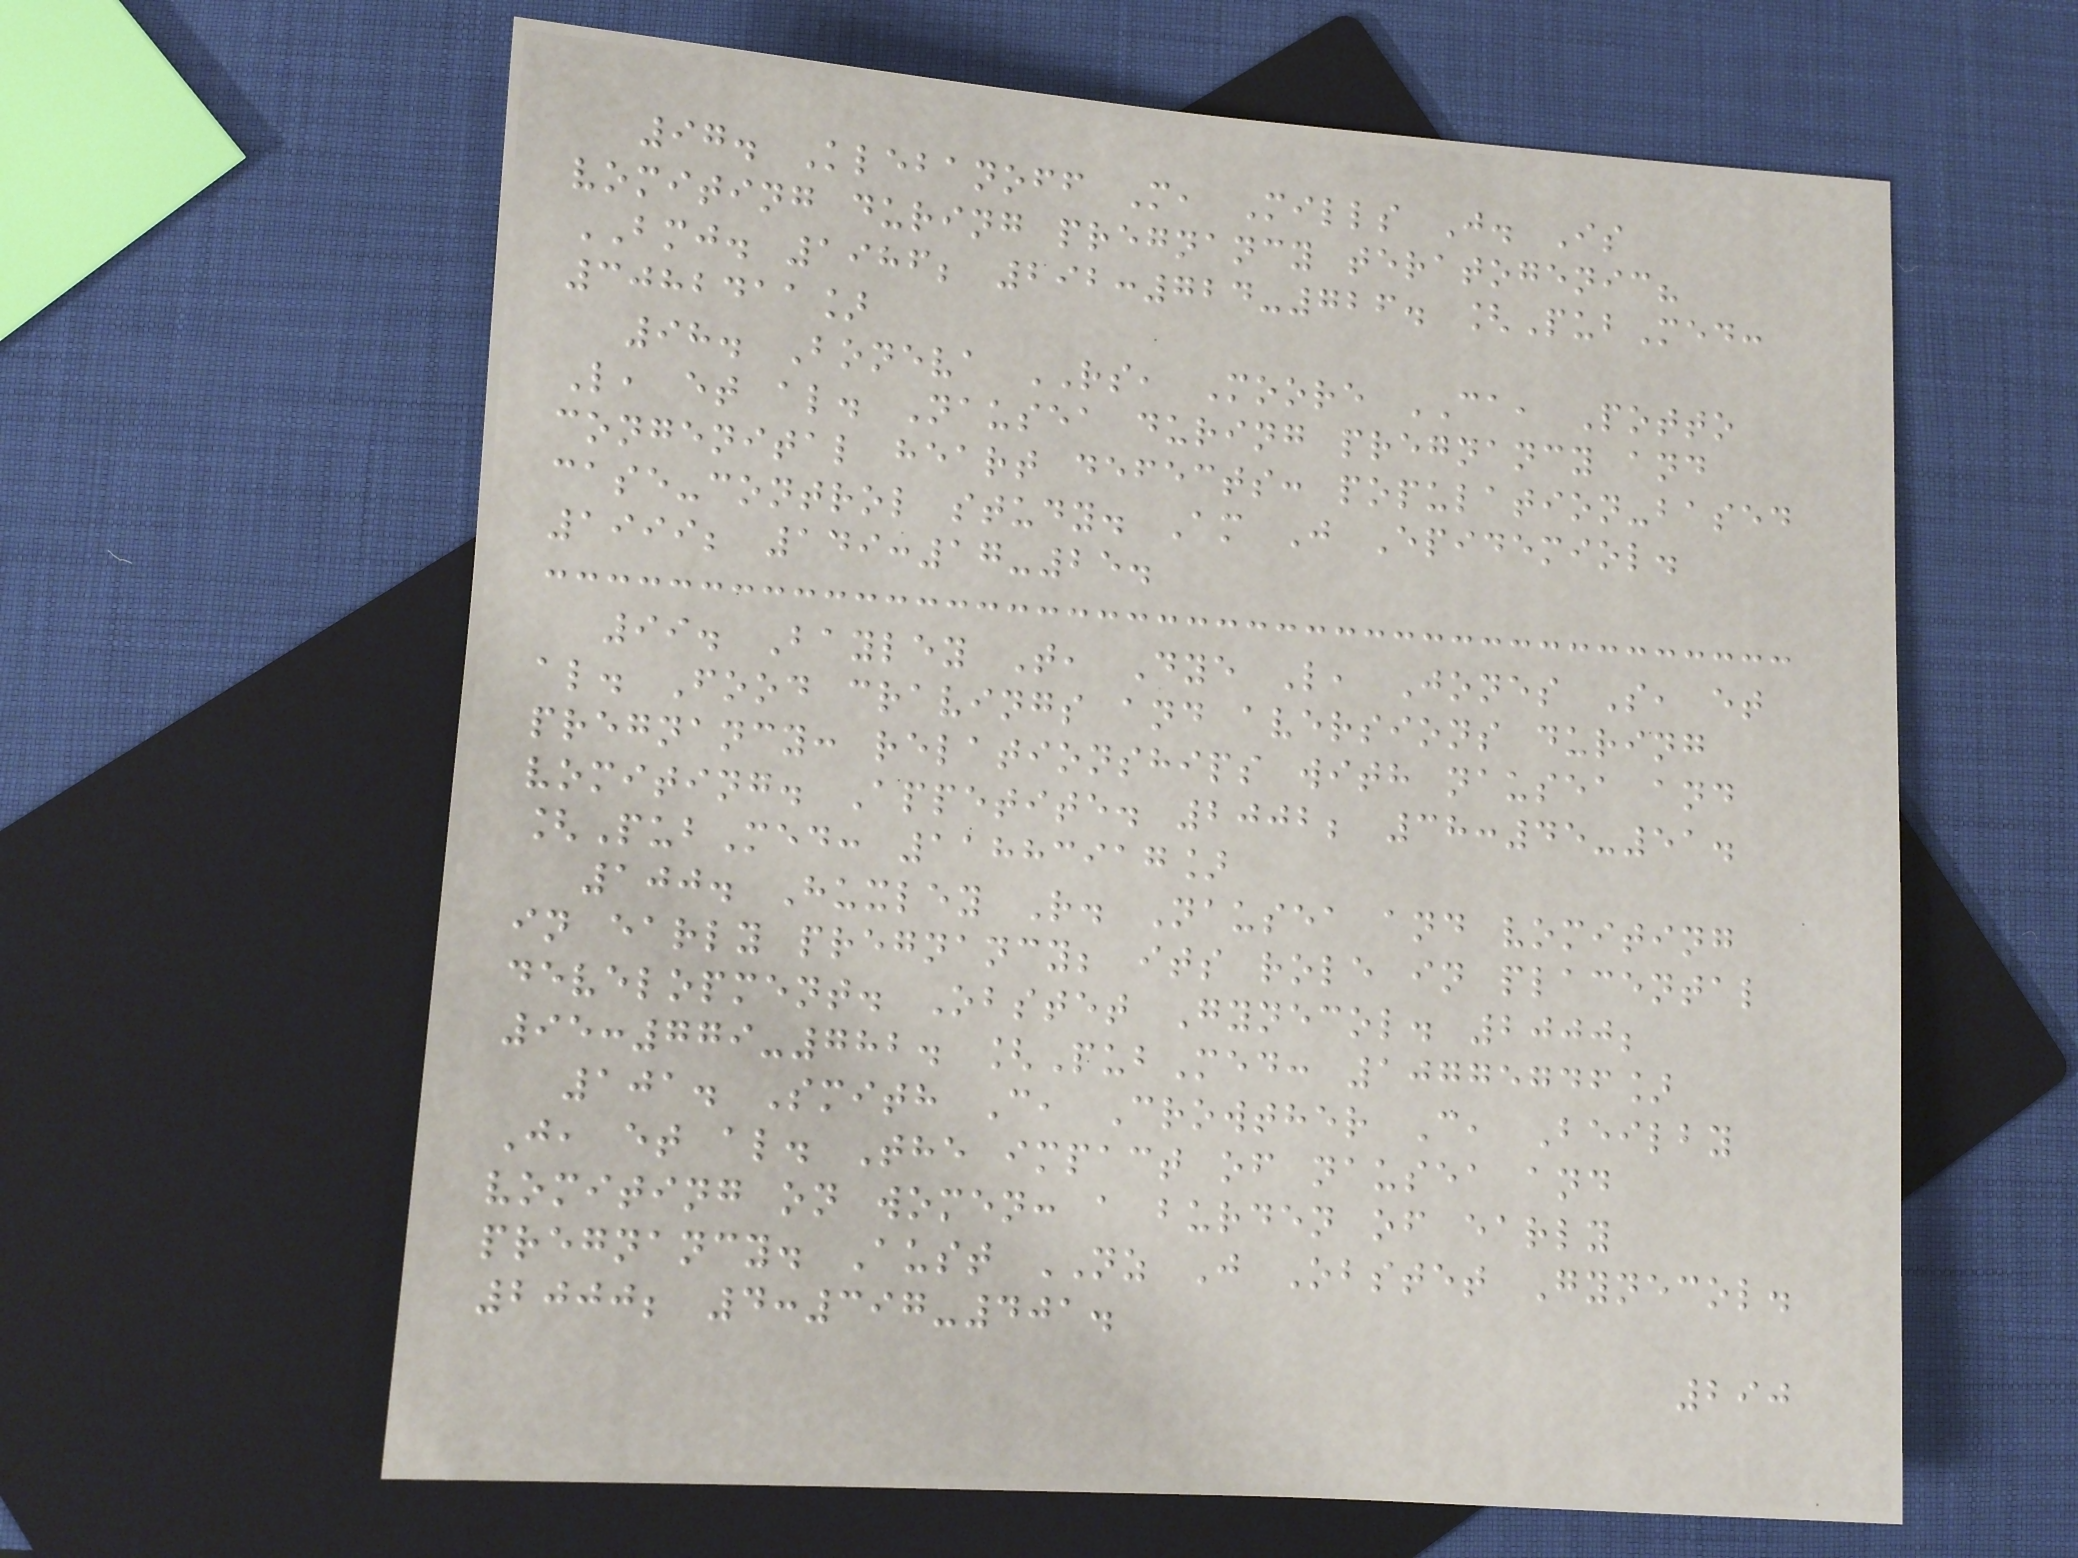97. Klebanoff M, Mills J. Is
vomiting during pregnancy teratogenic?
BMJ. 1986; 292:724-726. [PubMed:
3082411]
98. Boneva RS, Moore CA, Potto
L, et al. Nausea during pregnancy and
congenital heart defects: population-based
case-control study. Am J Epidemiol.
1999; 149:17-25.
99. Bayley T, Dye L, Jones S, et
al. Food cravings and aversions during
pregnancy: relationships with nausea and
vomiting. Appetite. 2002; 38:45-51.
[PubMed: 11883917]
100. Huxley R. Nausea and vomiting
in early pregnancy; its role in placental
development. Obstet Gynecol. 2000;
95:779-782. [PubMed: 10775746]
101. Smith C, Crowther C, Beilby
J, et al. The impact of nausea and
vomiting on women: a burden of early
pregnancy. Aust NZ J Obstet Gynecol.
2000; 4:397-401.
290
